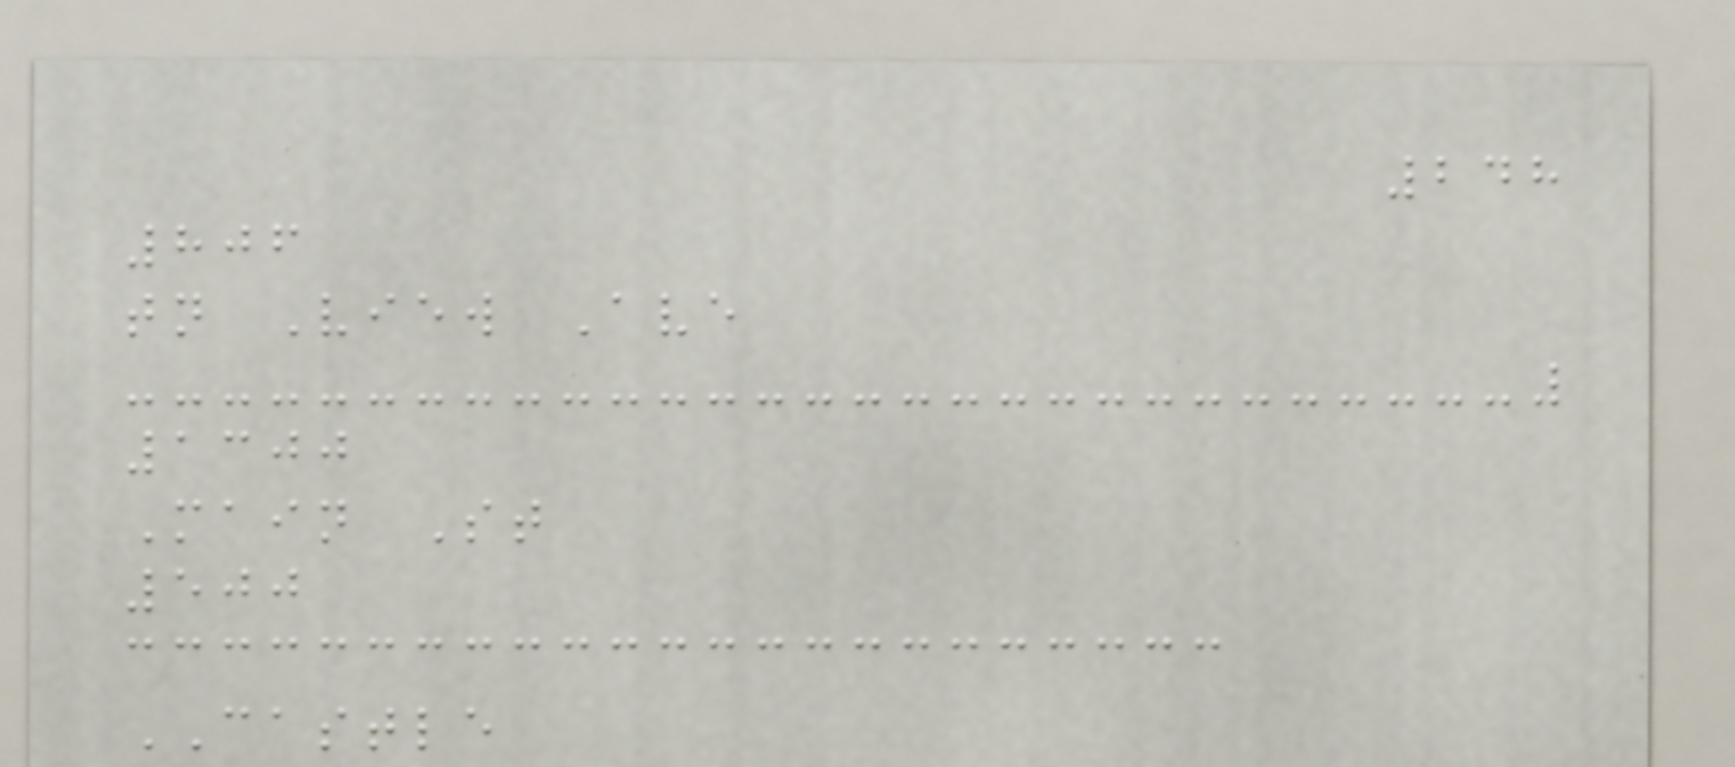248
806
tn View Ave
1300
Main St
500
CASTLE
